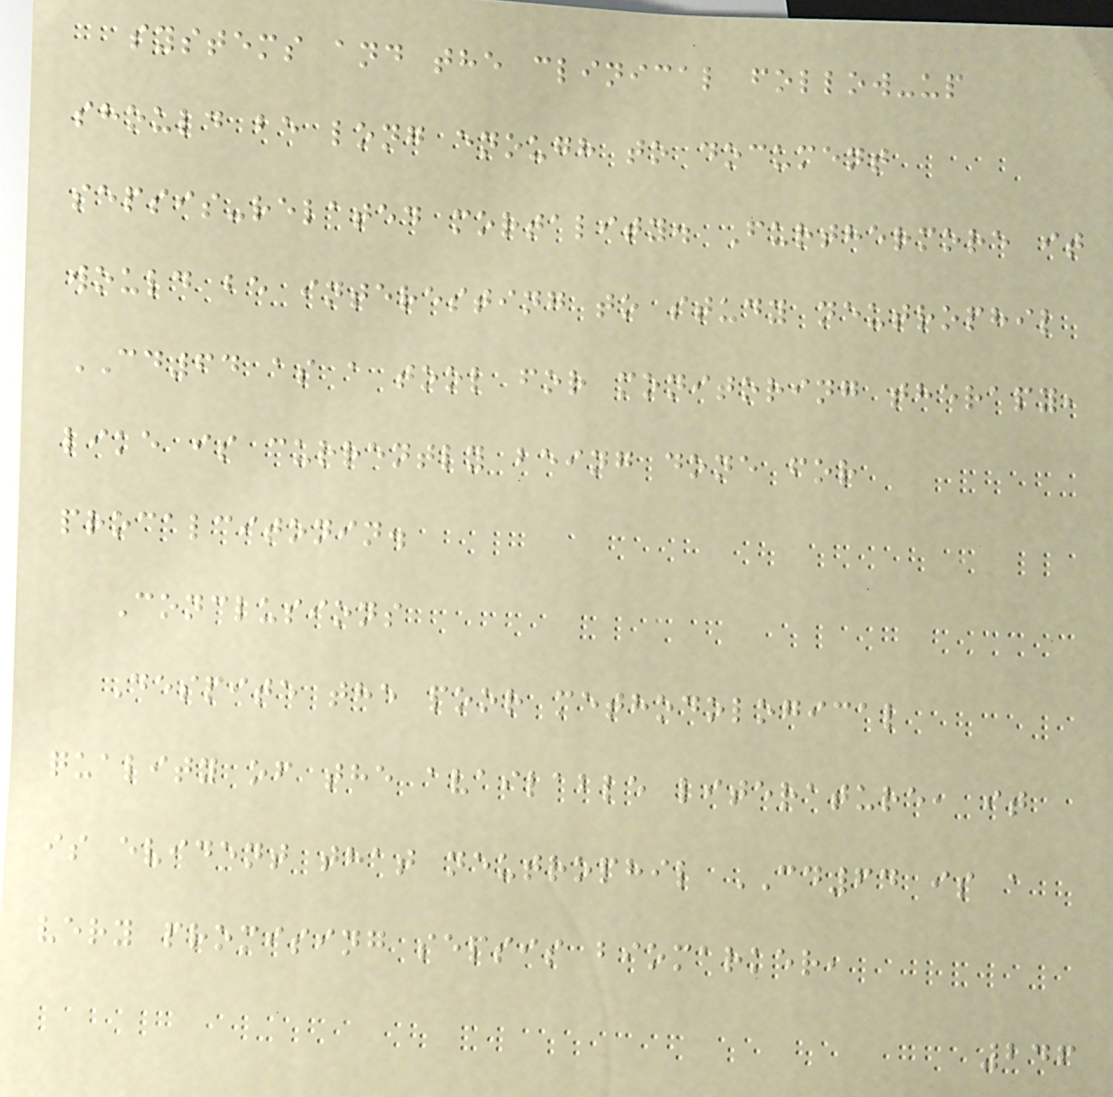systems and the clinical follow-up
should be long enough to document
sepsis-related mortality. Furthermore it
would be interesting to study neutrophil
CD64 as a tool for monitoring therapy,
like is currently being done for
procalcitonin.
Conclusions
Despite the poor methodological
quality of the available literature, it
is evident that neutrophil CD64 is a
very promising sepsis biomarker,
246
